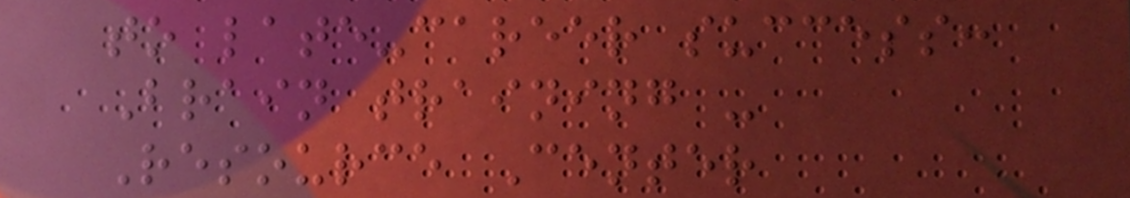to late-career success:
Brain training -
Resource Center
